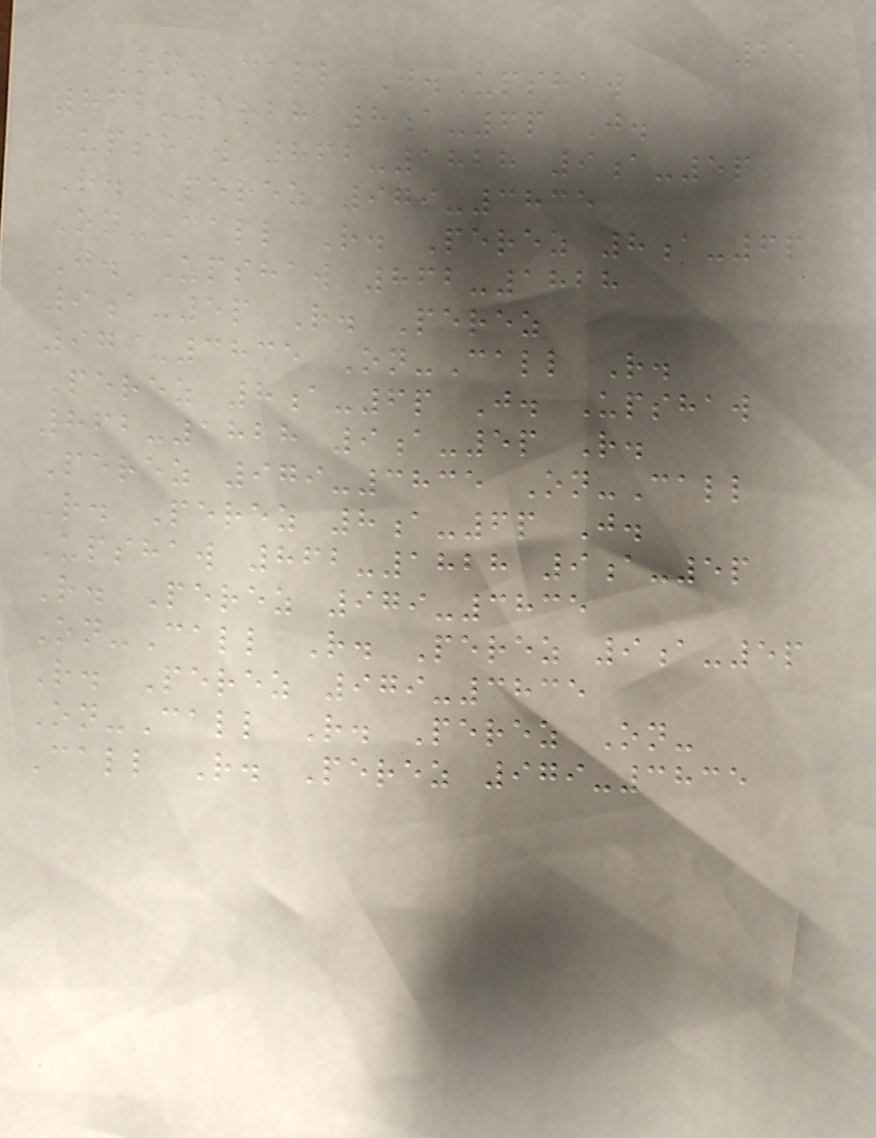25
On-Call J.Upshaw
862-1828 8a-6p J.
Upshaw 862-1828 9a-5p
R. Perez 979-3835
On-Call R. Perez 8a-6p
J. Upshaw 862-1828
9a-5p R. Perez
979-3835 On-Call R.
Perez 8a-6p J. Upshaw
862-1828 9a-5p R.
Perez 979-3835 On-Call
R. Perez 8a-6p J.
Upshaw 862-1828 9a-5p
R. Perez 979-3835
On-Call R. Perez 9a-5p
R. Perez 979-3835
On-Call R. Perez On-
Call R. Perez 979-3835
